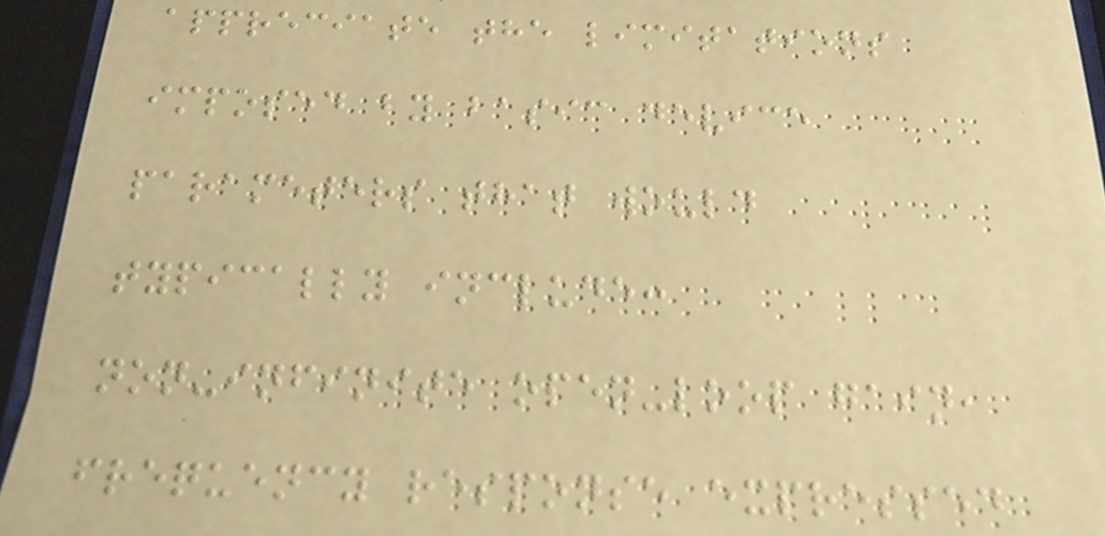appreciate the limitations
imposed by basic device
parameters that would
typically include:
non-infinite open-loop gain,
frequency response expressed
